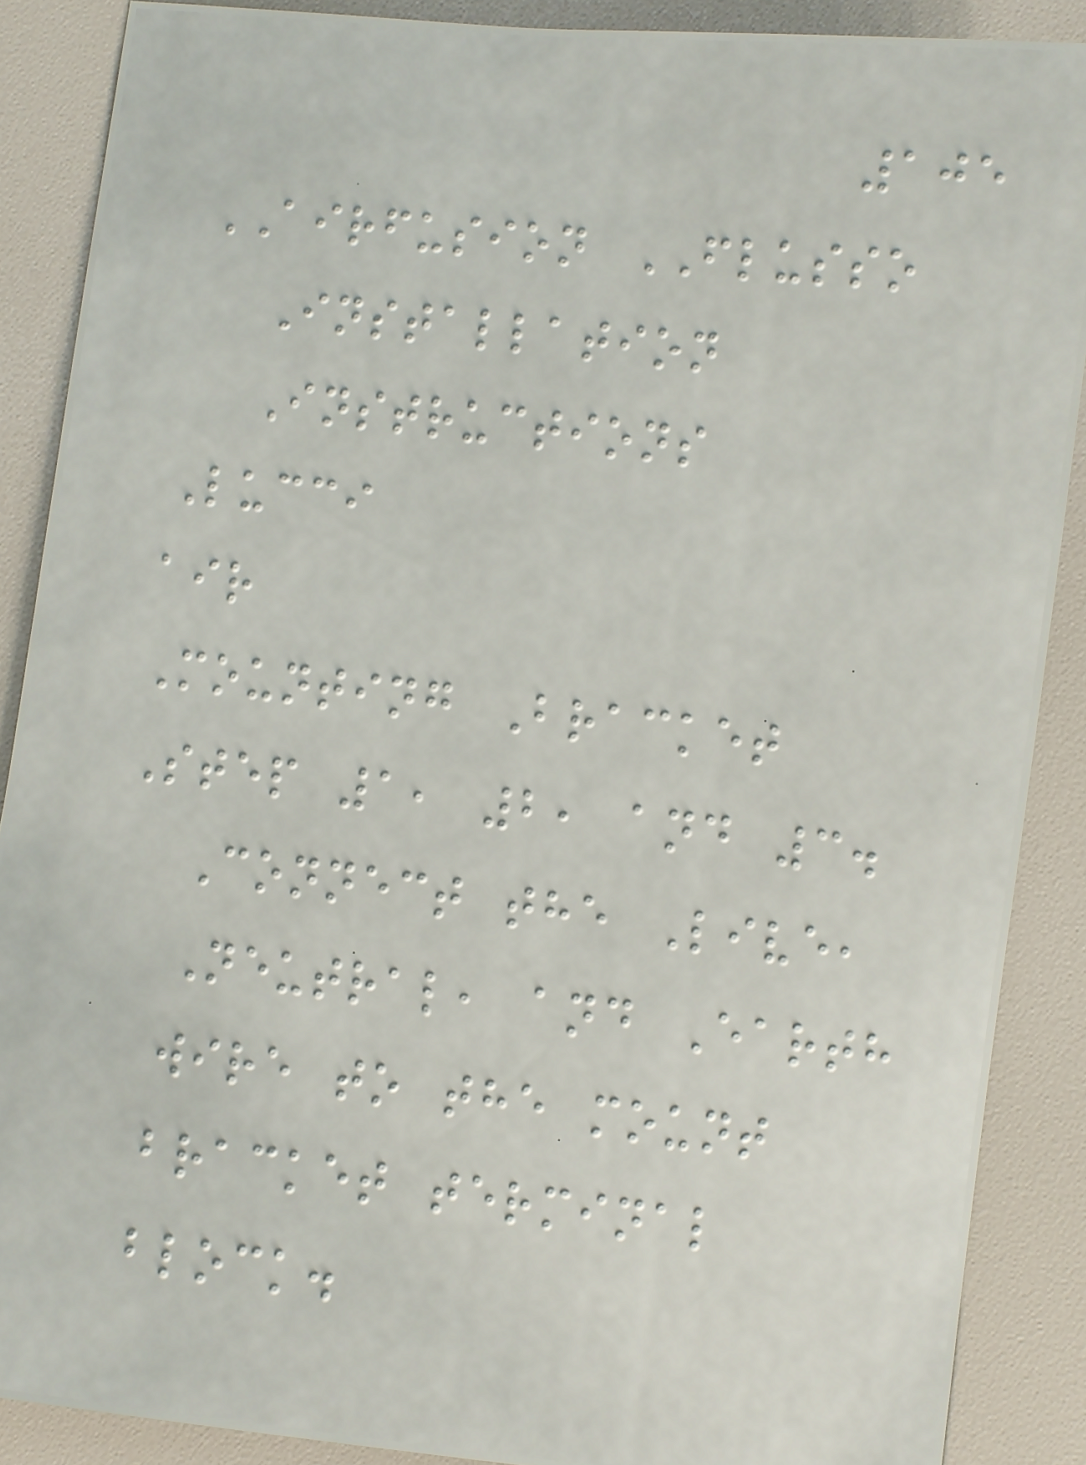105
AIRFUSION FLUSSO
Installation
Instructions
Lucci
air
Mounting Bracket
Step 1, 2, and 3.
Connect the Live,
Neutral, and Earth
wire to the mount
bracket terminal
block.
